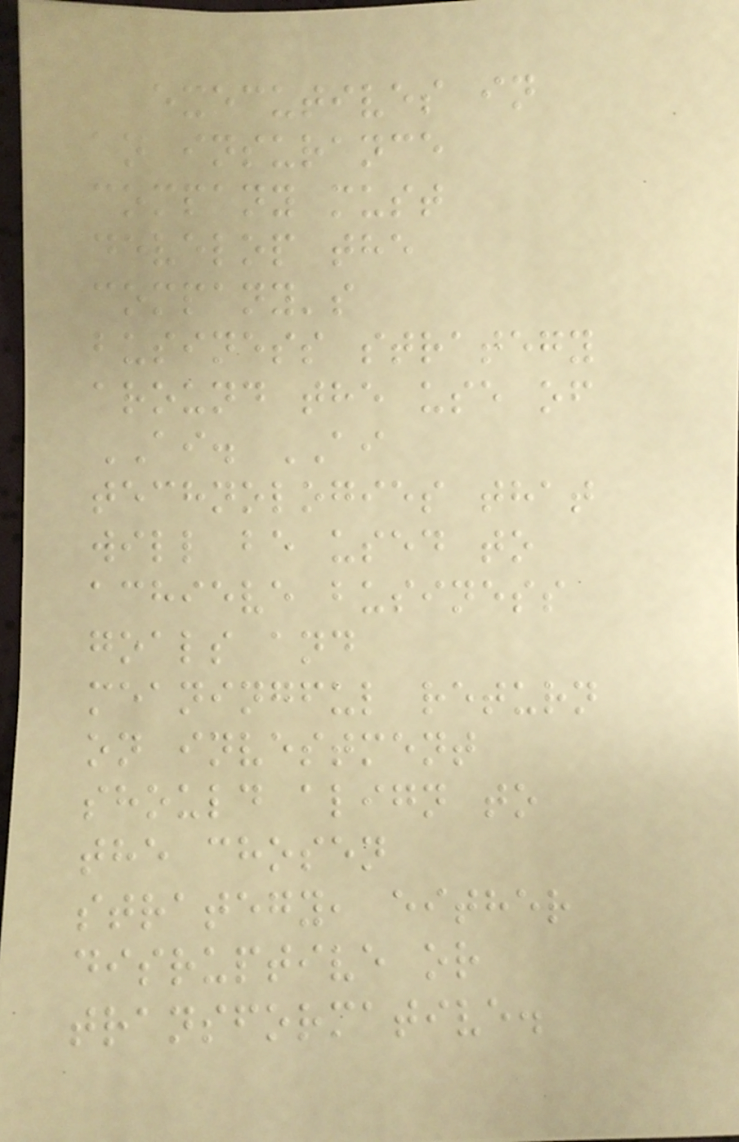executives in
an insurance
company must
develop the
company's
business strategy
around the use of
AI. AI
technologies that
will be used to
achieve business
goals and
meaningful return
on investment
should align to
the chosen
strategy, either
disruptive or
transformative.
